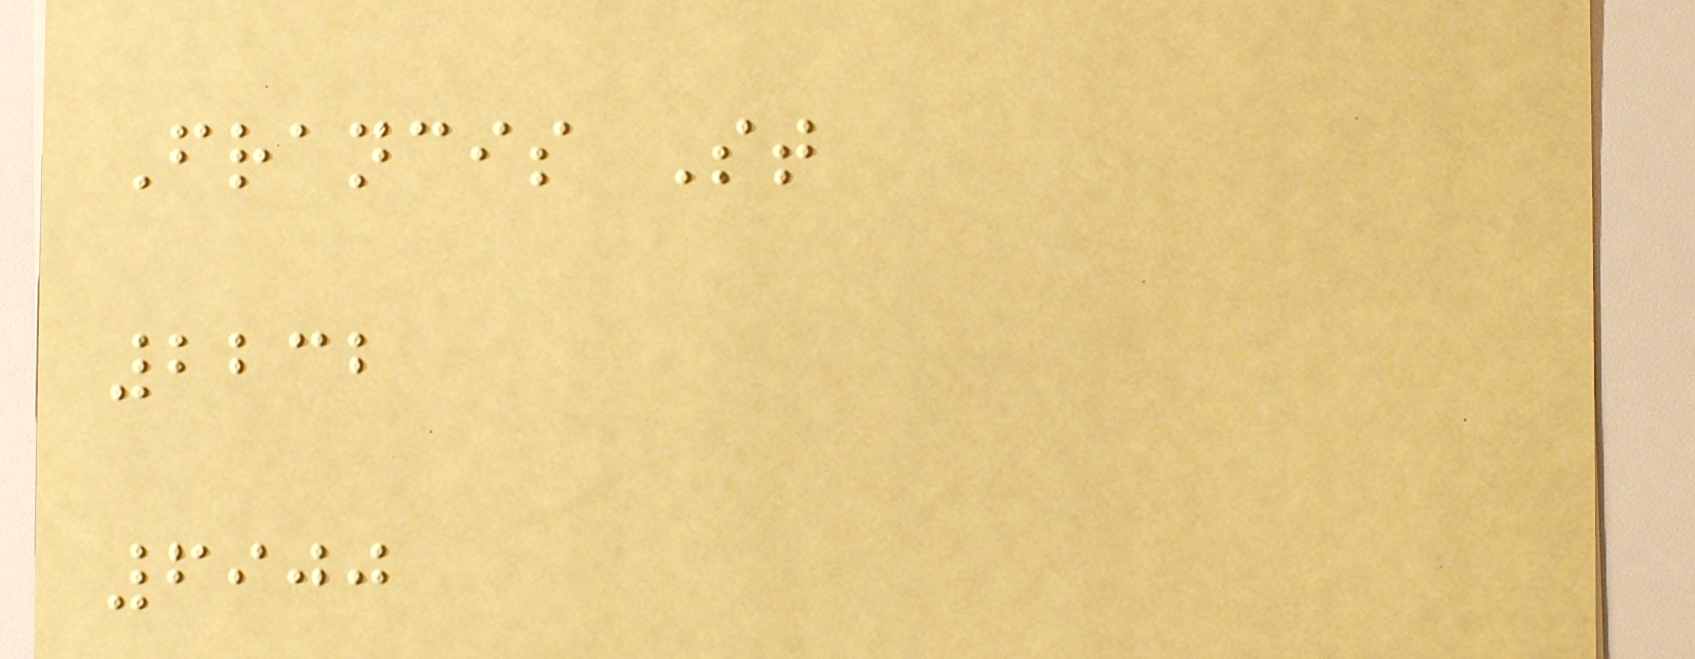Francis St
2232
6900
